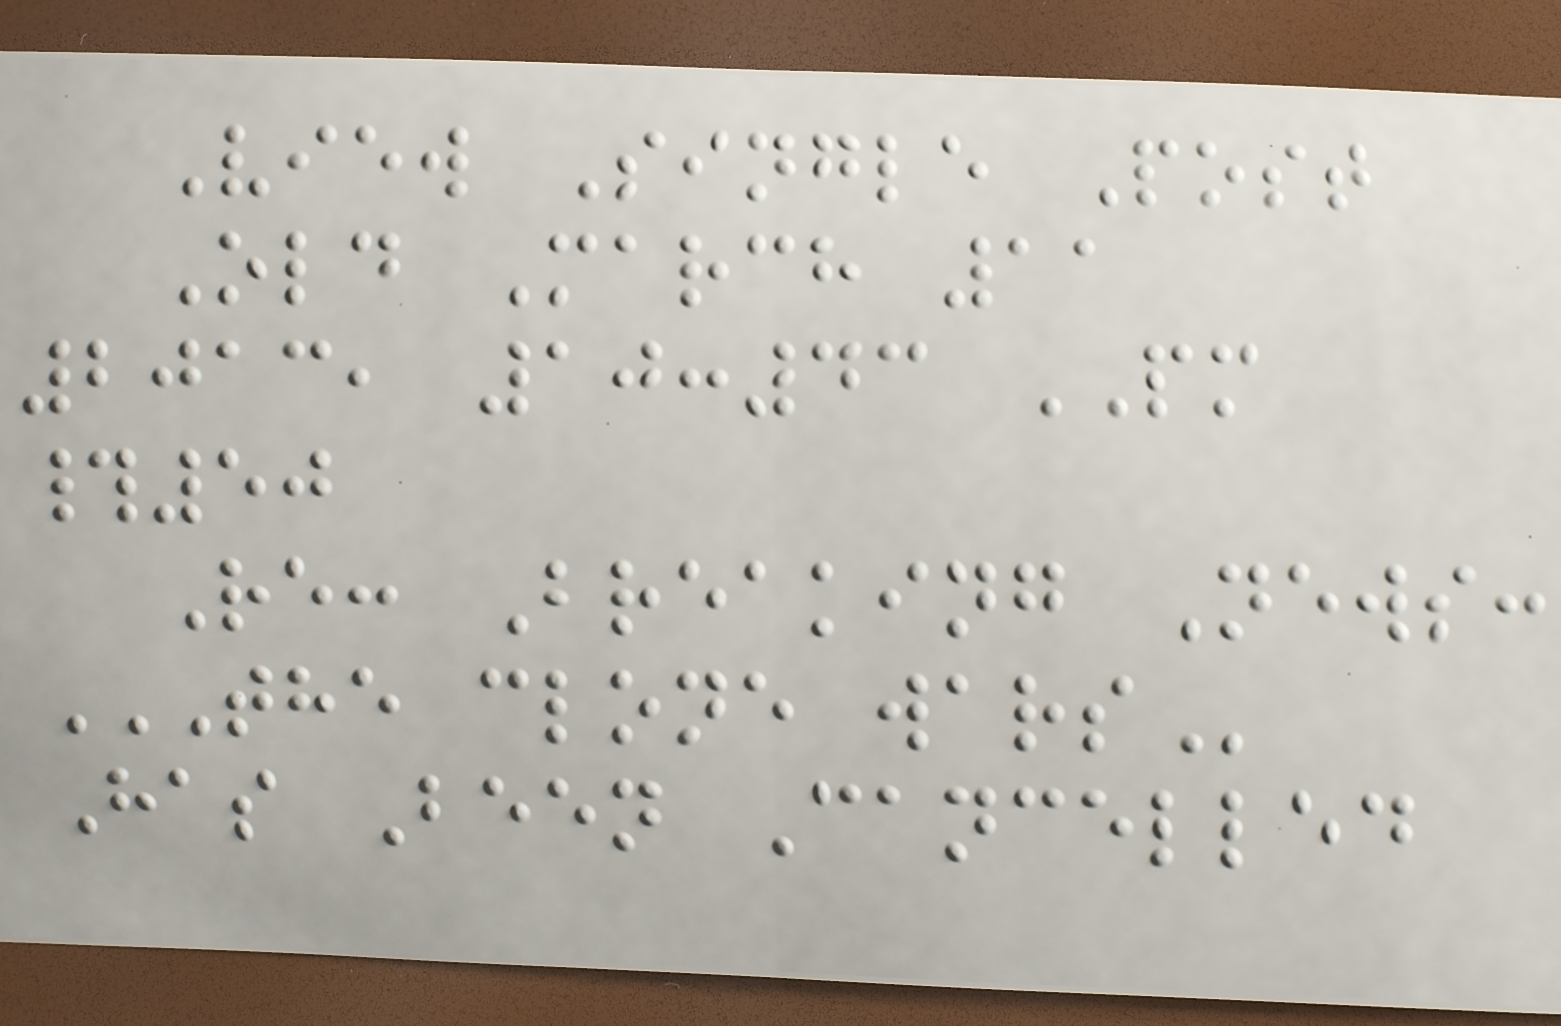View Single Post
Old March 11
2013, 10:43 PM
#50
Re: Breaking News:
THE CLONE WARS
Has Been Cancelled
